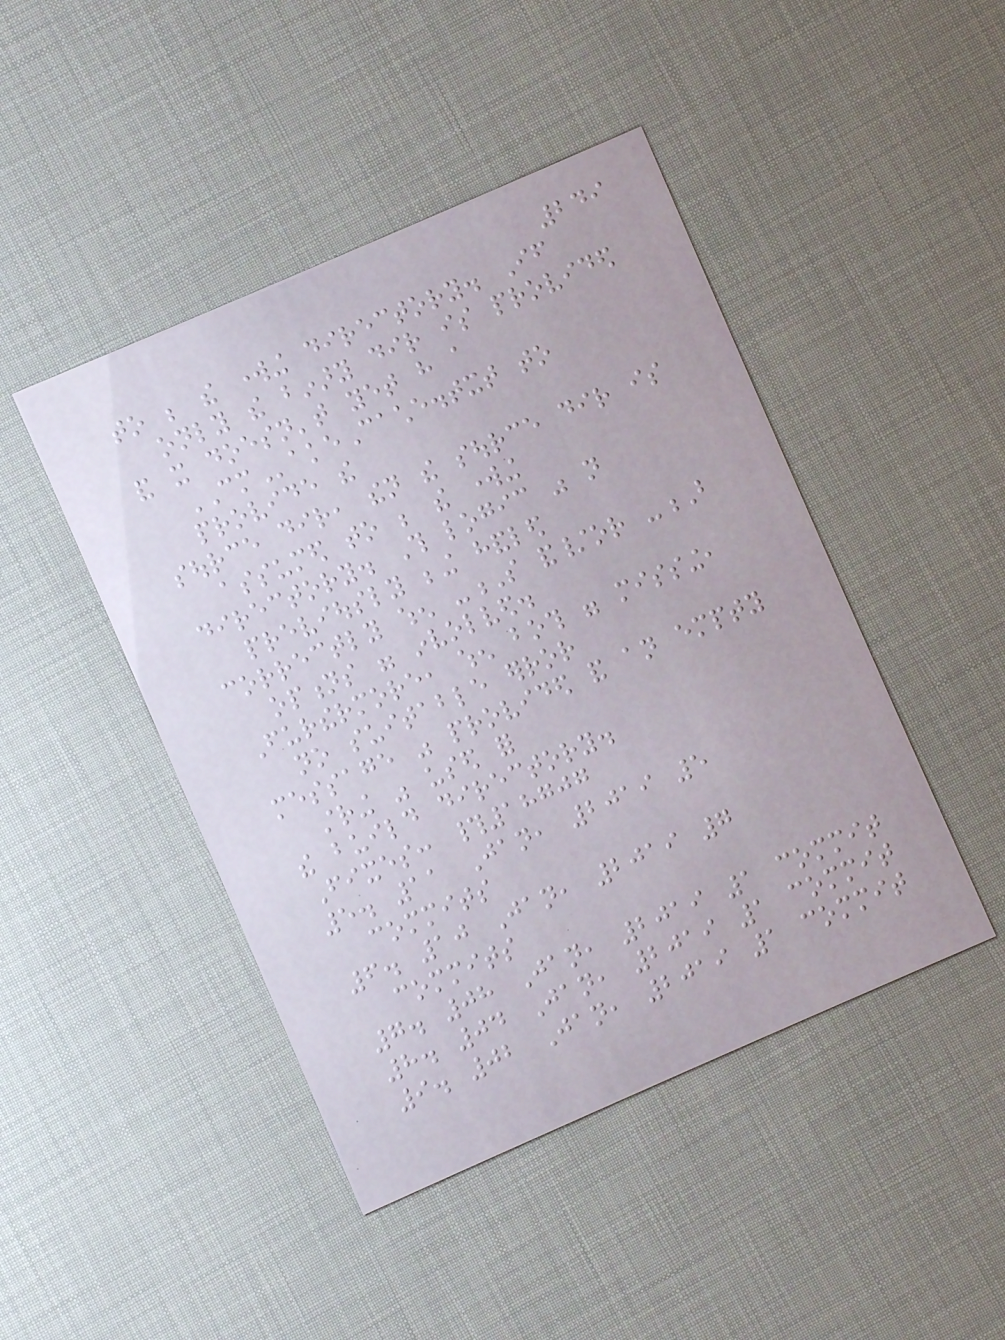249
to be the working directory. If
only the binary dir is provided
and it doesn't yet have a
CMakeCache.txt to
provide the
source dir, then the source dir is
assumed to be the working
directory. This logic was not
previously being handled
correctly when -S and/or -B
options were involved.
Furthermore, when both were missing,
no suitable error
message was provided and an empty
string was used for
the build directory.
Fixes: #18707
5. 11 Jan, 2019 5
commits
6. 10 Jan, 2019 7
commits
7. 08 Jan, 2019 1 commit
8. 04 Jan, 2019 1 commit
9. 02 Jan, 2019 1 commit
